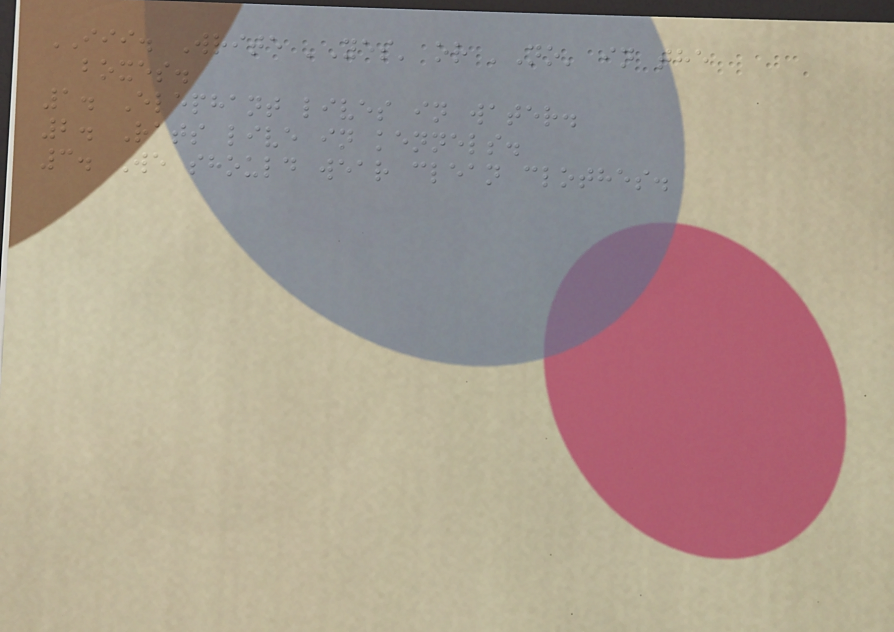III. Write 'Yes' or 'No' in the
boxes.
1. Elephant lives in water.
2. Rats live in kennels.
3. We should wear clean clothes.
